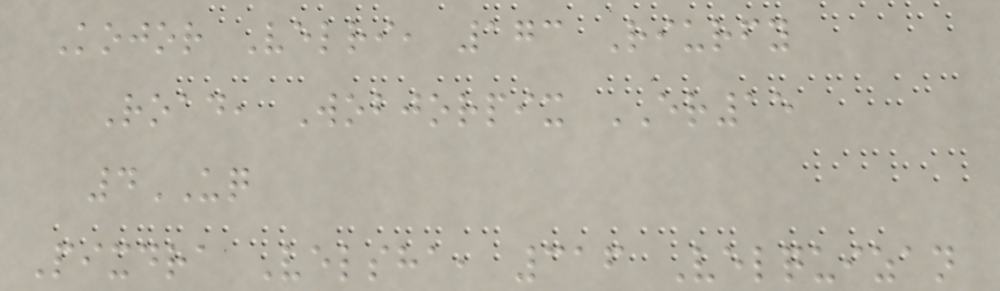Kojor Velri, 173 Riurfy
Road, Wobjorpix ER15
4UQ
Pixdra Velsha, 316 Velquizan
